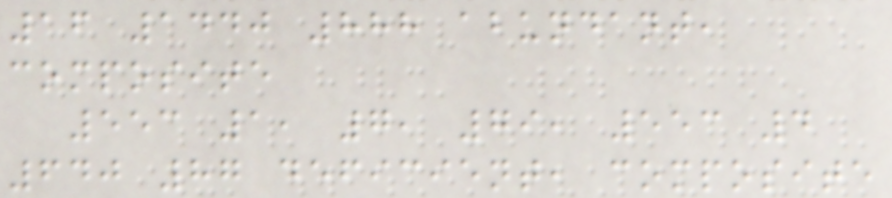16 1440 888 abundant,
composite
553 1, 7, 79, 553 4
640 87 deficient, composite
